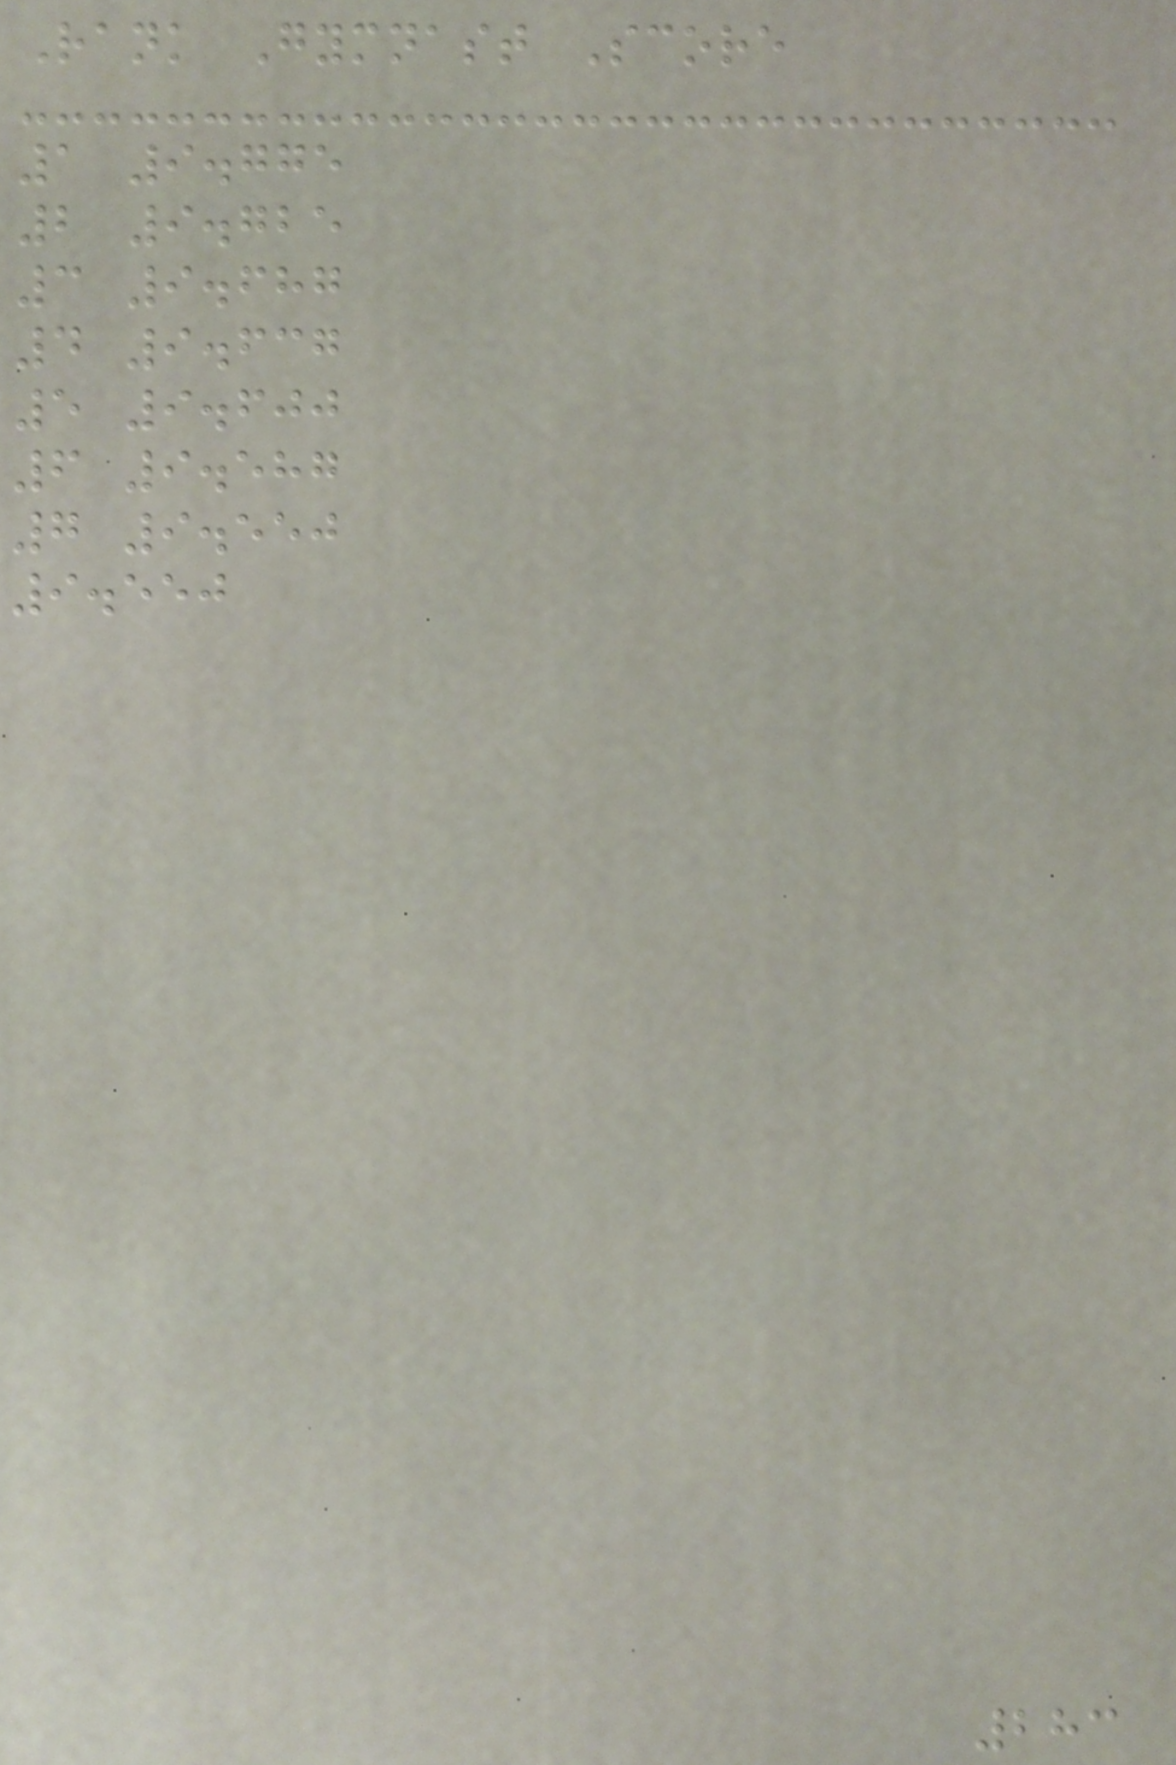Rank Gymnast Score
1 9.775
2 9.725
3 9.687
4 9.637
5 9.600
6 9.587
7 9.550
9.550
283
